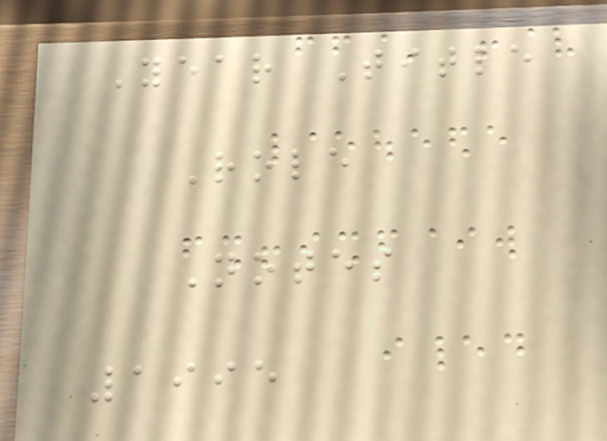Year Title
Role
Notes
1995
